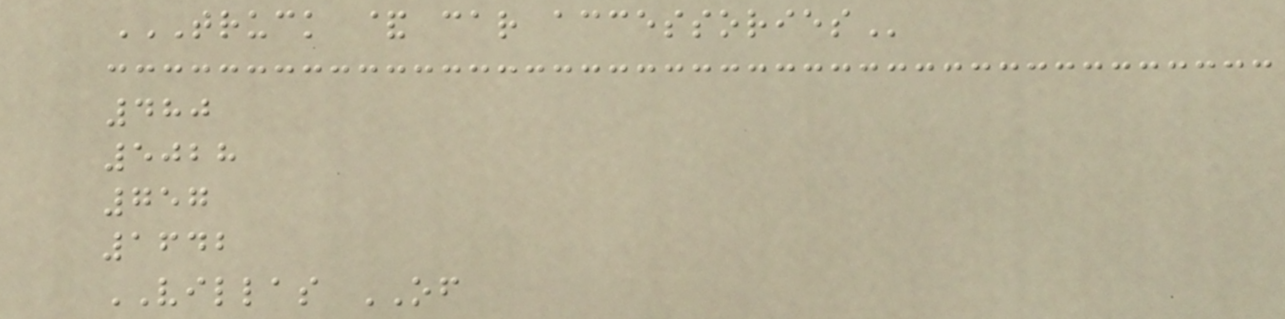TRUCK & CAR ACCESSORIES
480
5028
757
1642
VILLAS OF
